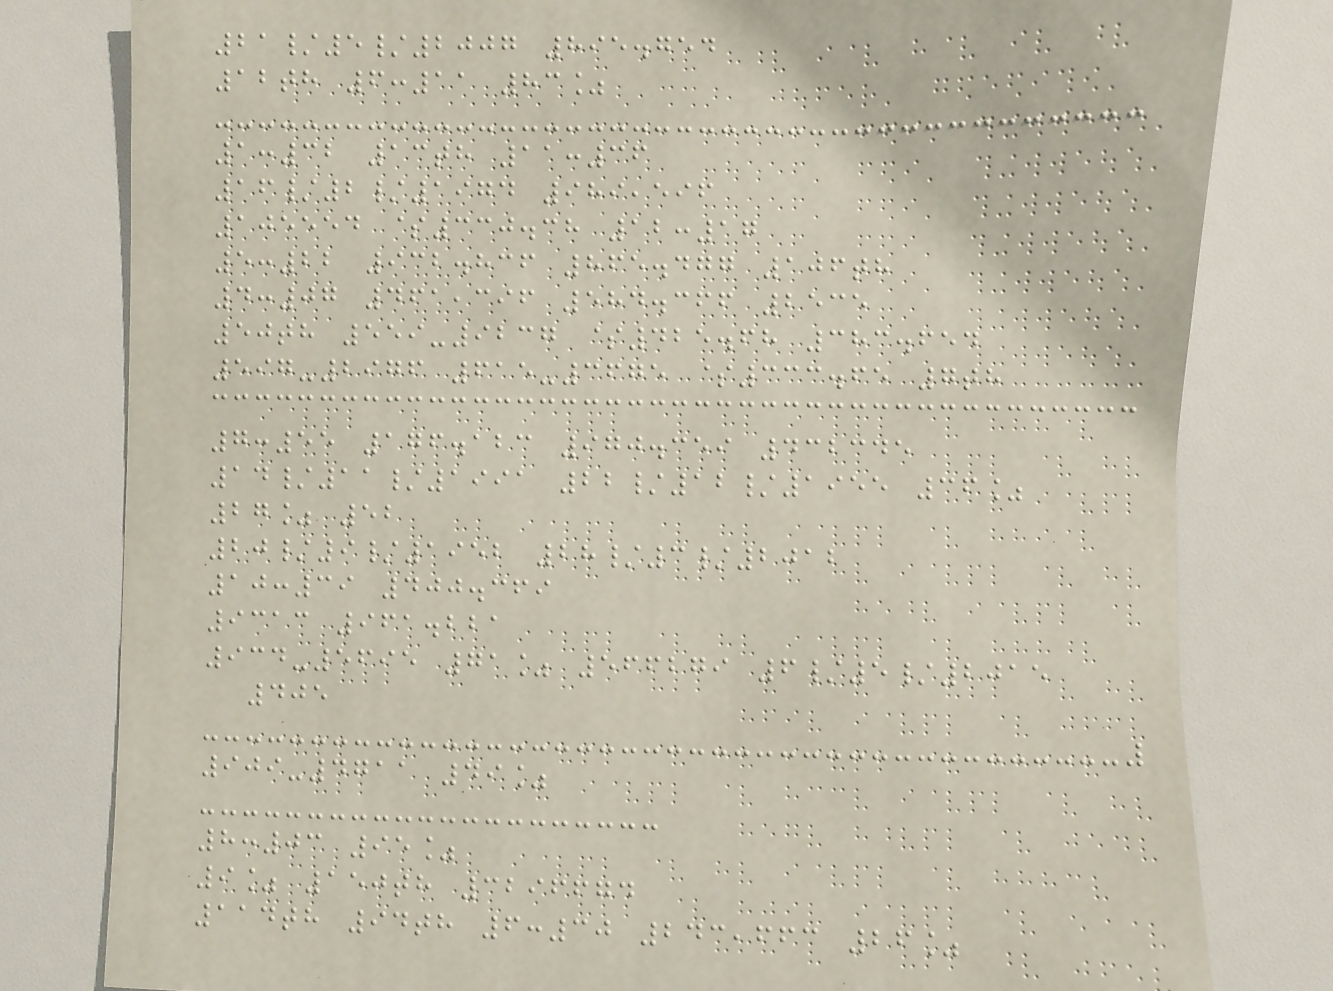21/5/2007 895.754
12th 6:11 83%
1:32 13th 11:36
16/2/1974 989,596
105554 $330.38 12:17
5:22 932.836 865.477 106th
4:07 461,396 584.366 2535
50th 559-9237 $425.68 383.654
597-2976 615-3675 $333.65 7th
7:55 176.123 970.359 432345
14/11/1991 22/12/1955 36%
27% 52
20/9/1952 28/3/2012
10:39 400.369
9313 961.221
934-5695 71% 566279 6/5/2015
405
909-4711 49%
8:03 95%
9% 150th 3296674
114th 94th 6:30 243,663 26%
